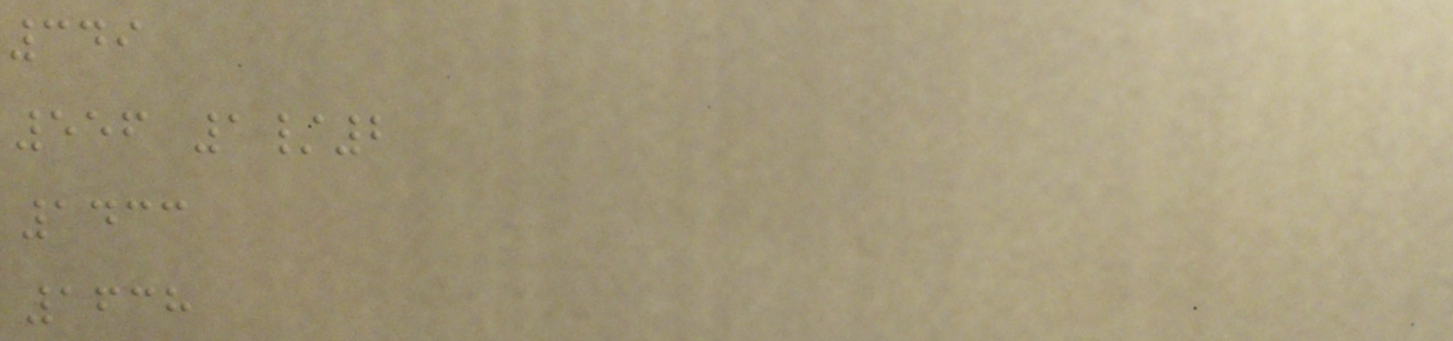349
556 1/2
1433
1638
